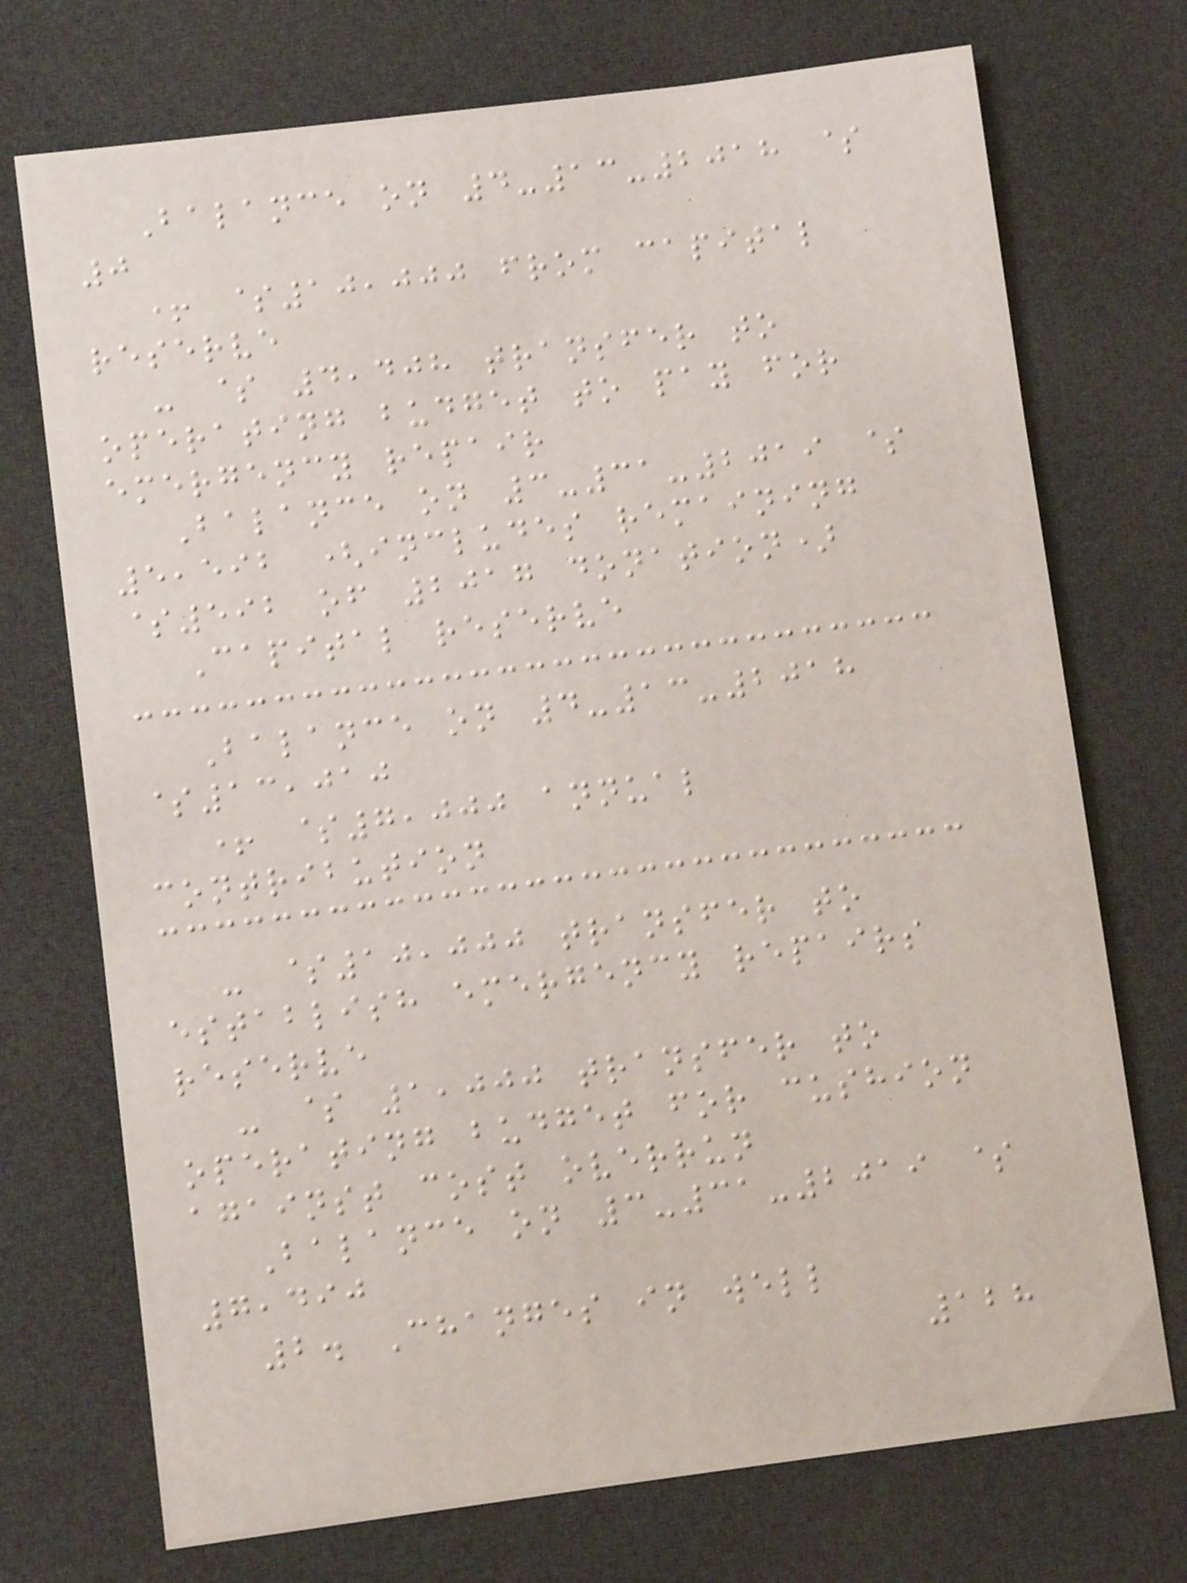Balance on 4-13-2018 $
0
+ $10,000 from capital
reserve
- $ 4,408 transfer to
operating budget to pay for
emergency repair
Balance on 3-31-2019 $
5,592 (includes remaining
$592 of 2017 donation)
Capital reserve
Balance on 4-13-2018
$13,010
+ $7,000 annual
contribution
- $10,000 transfer to
establish emergency repairs
reserve
- $ 1,000 transfer to
operating budget for cushion
against cost overrun
Balance on 3-31-2019 $
7,490
2. Changes in well
128
